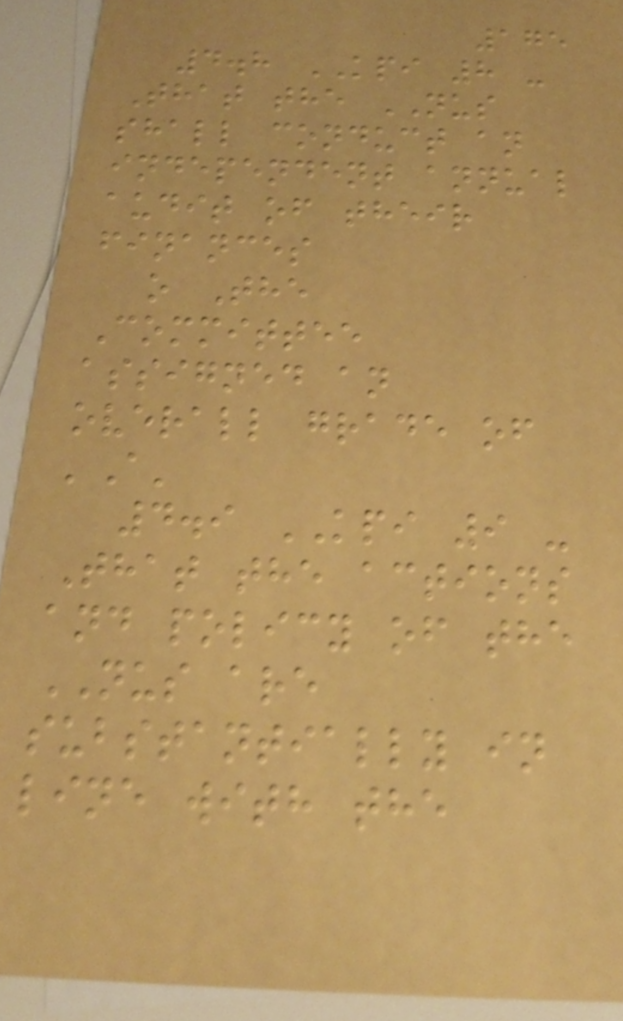175
4.8 KPI 8 -
That the NUS
shall conduct an
independent annual
audit of their
finances
o The
Committee
assigned an
overall grade of
'A'
4.9 KPI 9 -
That the actions
and policy of the
NUS are
substantially in
line with the
